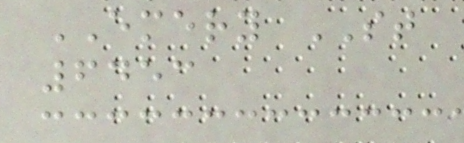EMERY ST
6453
